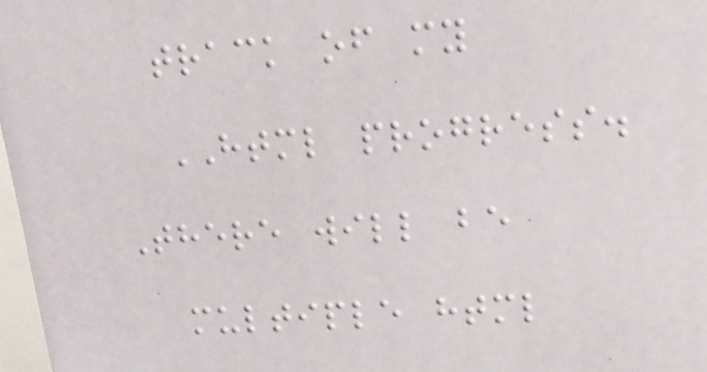track of my
HTML progress.
There will be
multiple html
